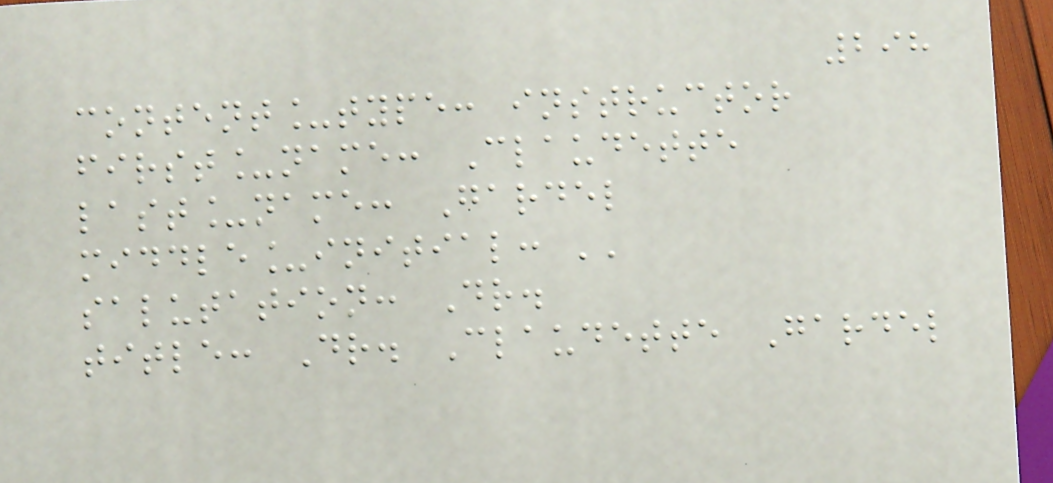298
content_type: instructor
first_name: Claudette
last_name: Gardel
middle_initial: ''
salutation: Dr.
title: Dr. Claudette Gardel
